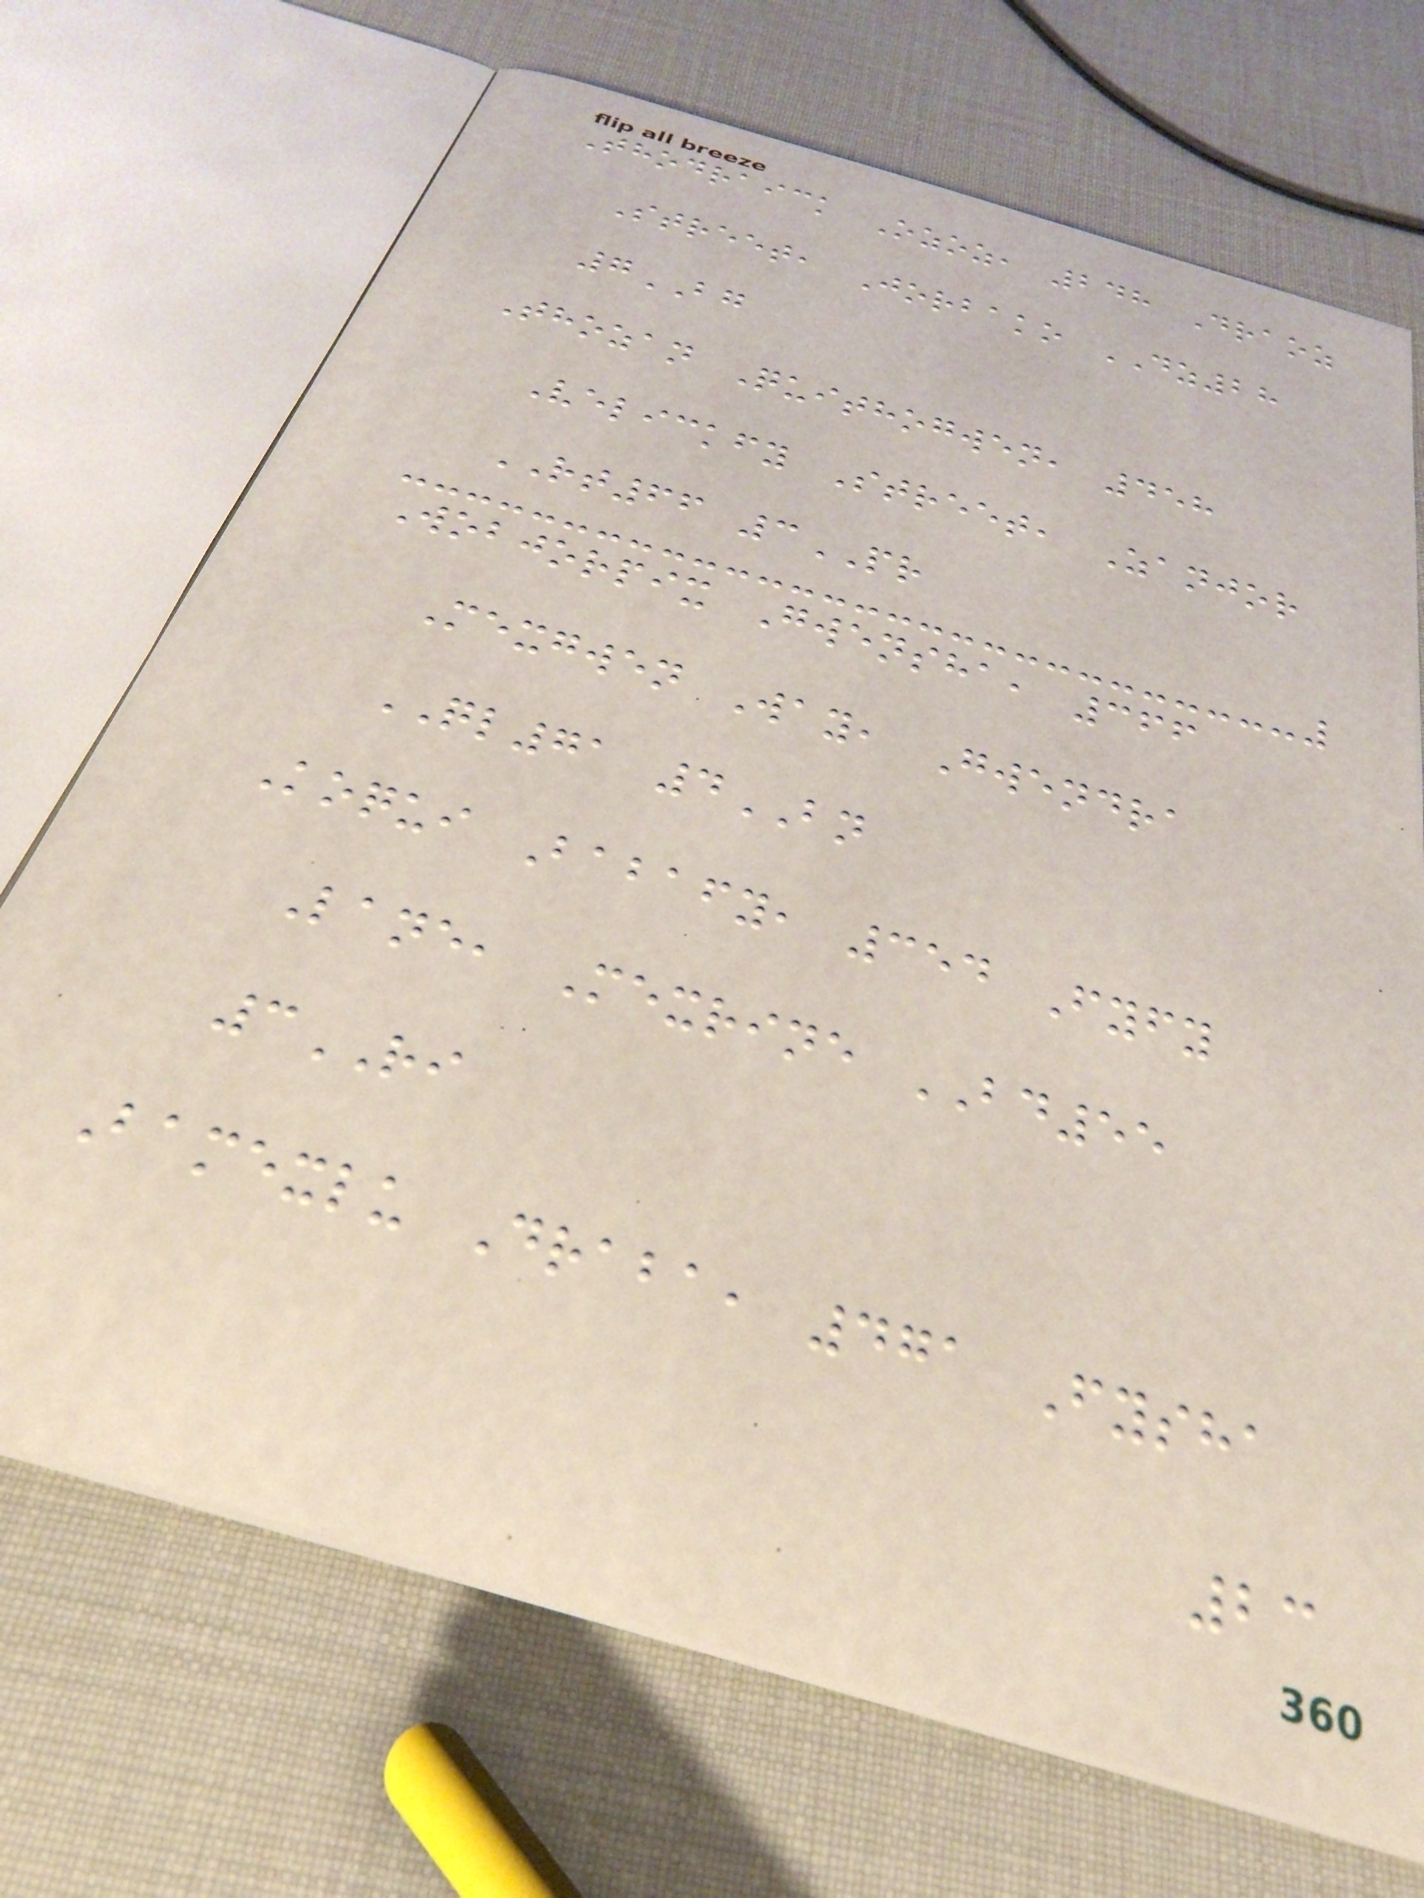Thodraick Ozoz, 248 Draoz
Street, Jorbako DZ28
7BG
Thozan Quithogwen, 458
Velickfy Street, Zanjor
RT66 3PR
Wobjorpix Gwensha, 366
Mexgwen Way, Gwendra
QL71 4BN
Koqui Babafy, 354 Fyfy
Lane, Mexrine BD55
3RI
Bamexlu Draba, 471 Fysha
23
